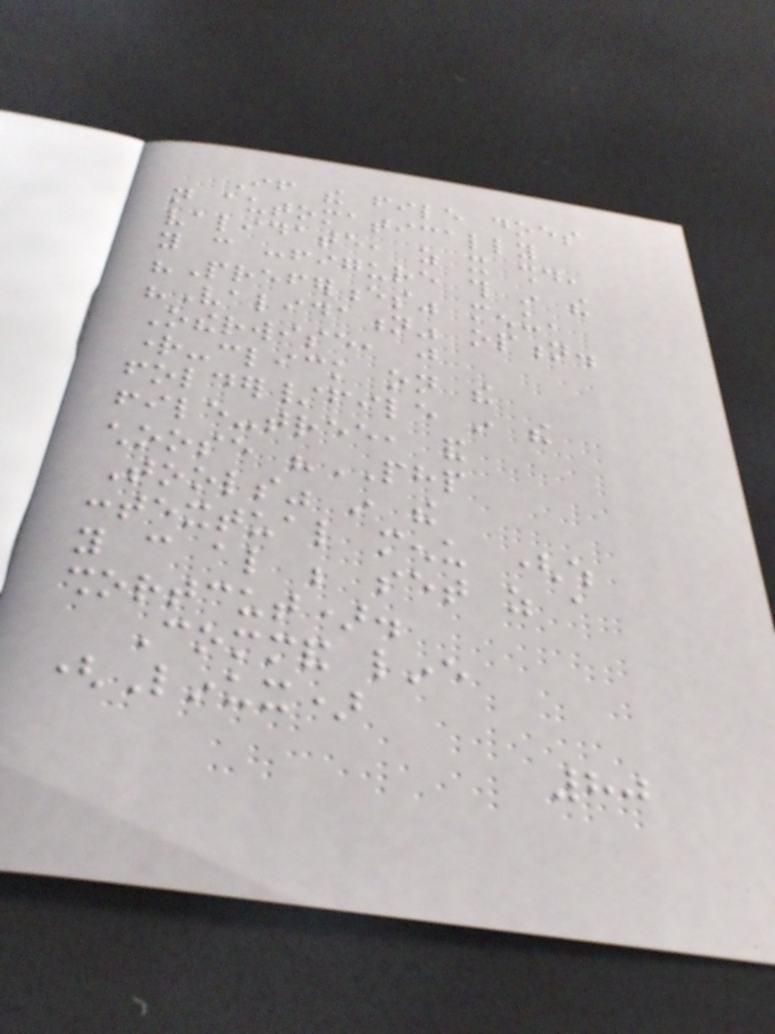If the file does
not automatically
validate, as it should,
you can configure this in the
"Preferences" menu,
"Validation" option.
Otherwise, just
right-click on the
folder/file in the
file-tree, and
choose "PHP
Tools" in the
contextual menu (which
you can also be set as a
shortcut).
Command line
(Linux)
80
